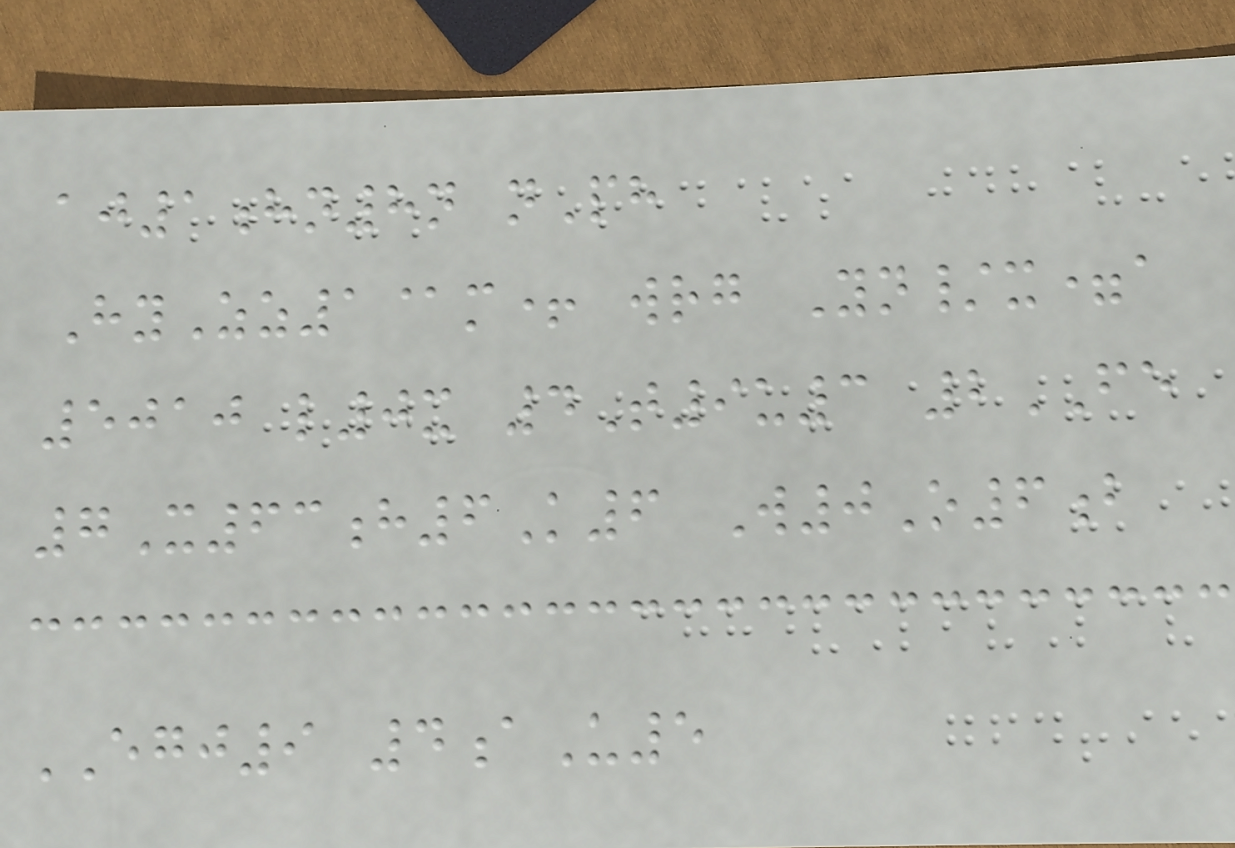aj1hn8n nPh
HyZz1@m+ wrg Yn/x=a
5010 l0x 4T9u3 2FE
7X63h6K6 W0O6b
EGJ9 4aU5
